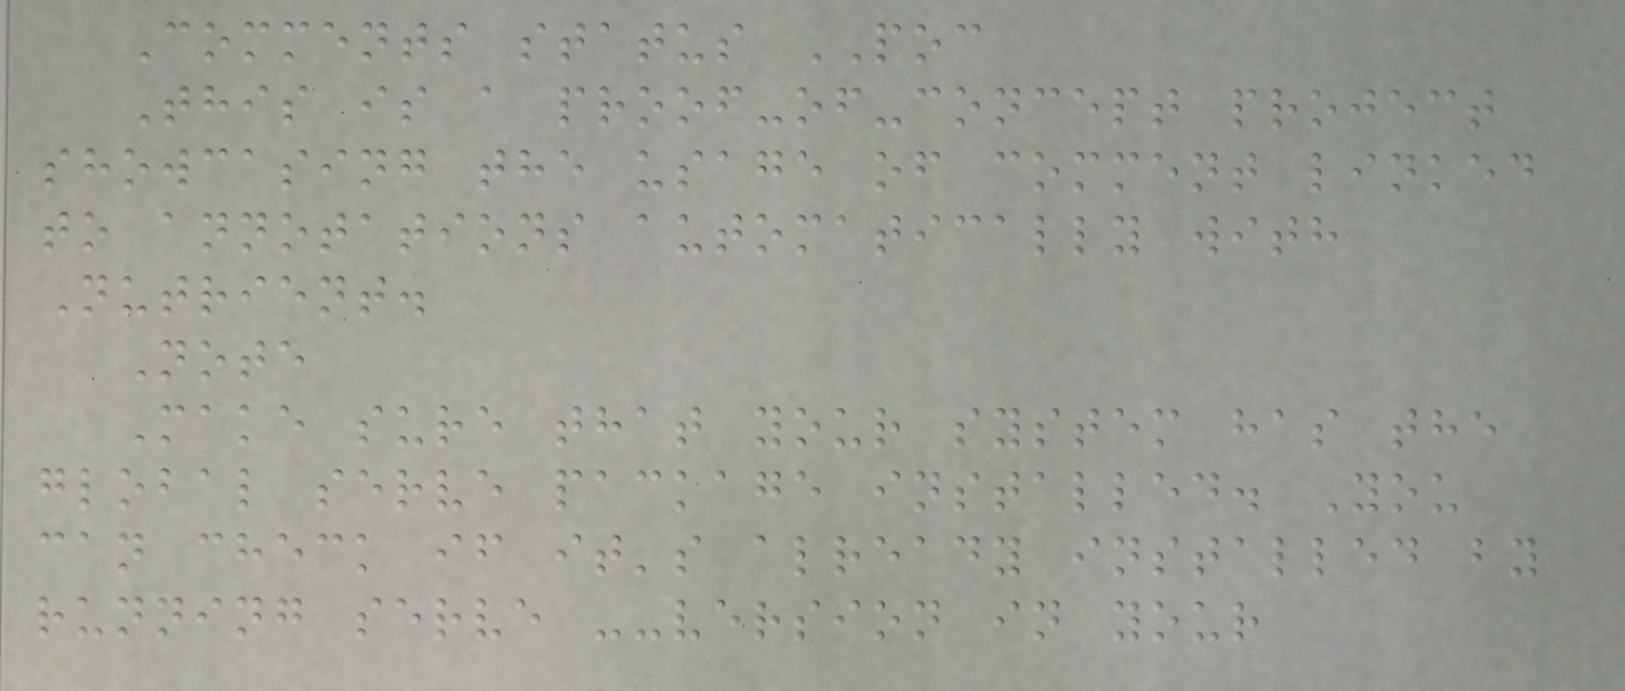Comments status POC
This is a proof-of-concept project
showcasing the usage of comment linked
to annotations automatically with
Nutrient.
Note
Make sure that your system has the
global serve package installed. You
can check if it's already installed by
running serve --version in your
